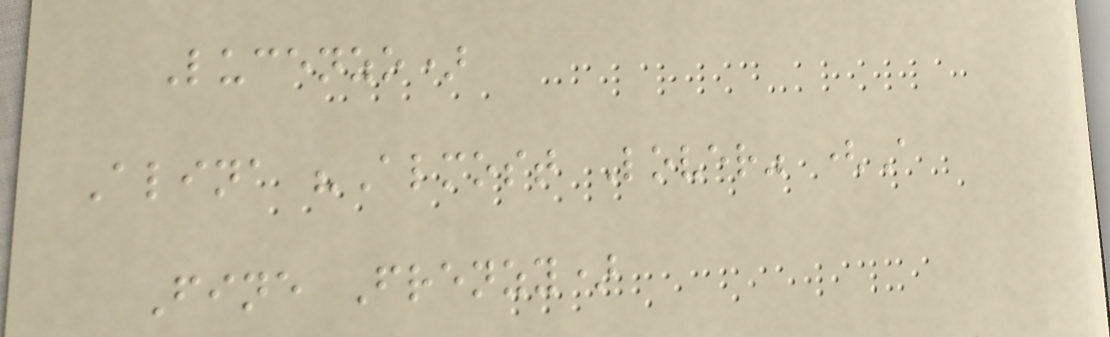Lucenzo)
Alina "Almost Lover" (A
Fine Frenzy)
